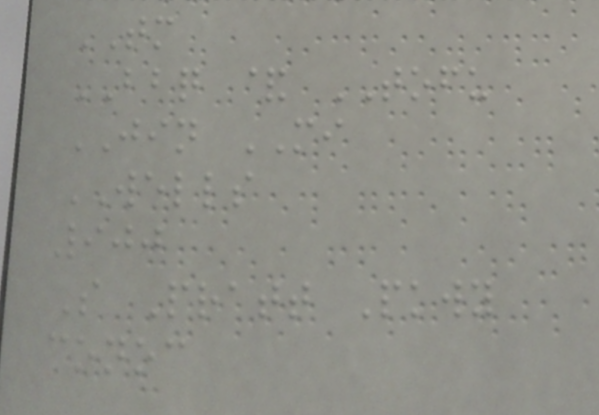TM
BBQ & TOFU
JIN MI
WELLS
900
S Pratt Pkwy
conoc
